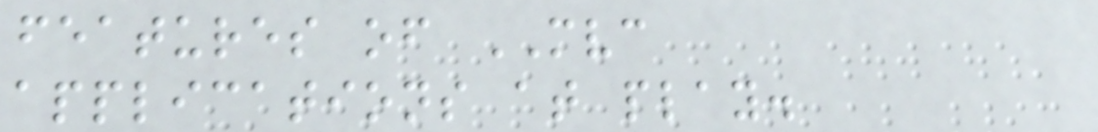features of MVC
applications at play.
